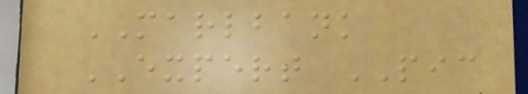MARLBANK
EXPERT PIC
